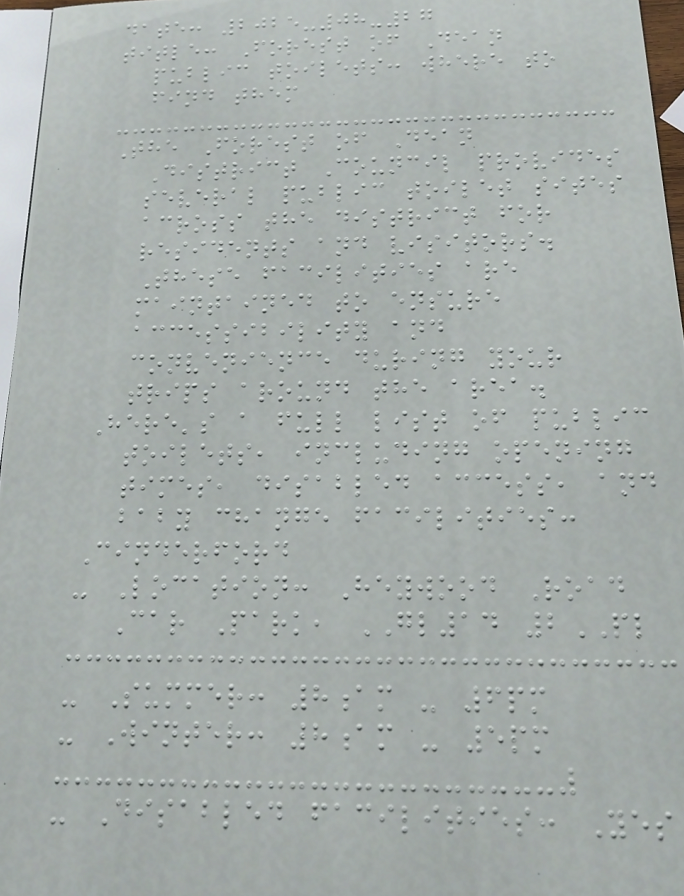date: 2025-08-27
title: Forest of Dean
public toilets: where to
find them
The Forest of Dean
District Council provides
several public toilet sites
across the district for
residents and visitors.
These facilities are
maintained to ensure
accessibility and
convenience during your
trips around the area.
Here's a full list of public
toilets, including opening
times, disabled access, and
baby change facilities:
Cinderford
- Location: Heywood Road
Car Park, GL14 2PL
- Summer: 8am - 6pm
- Winter: 8am - 5pm
- Disabled facilities: Yes
